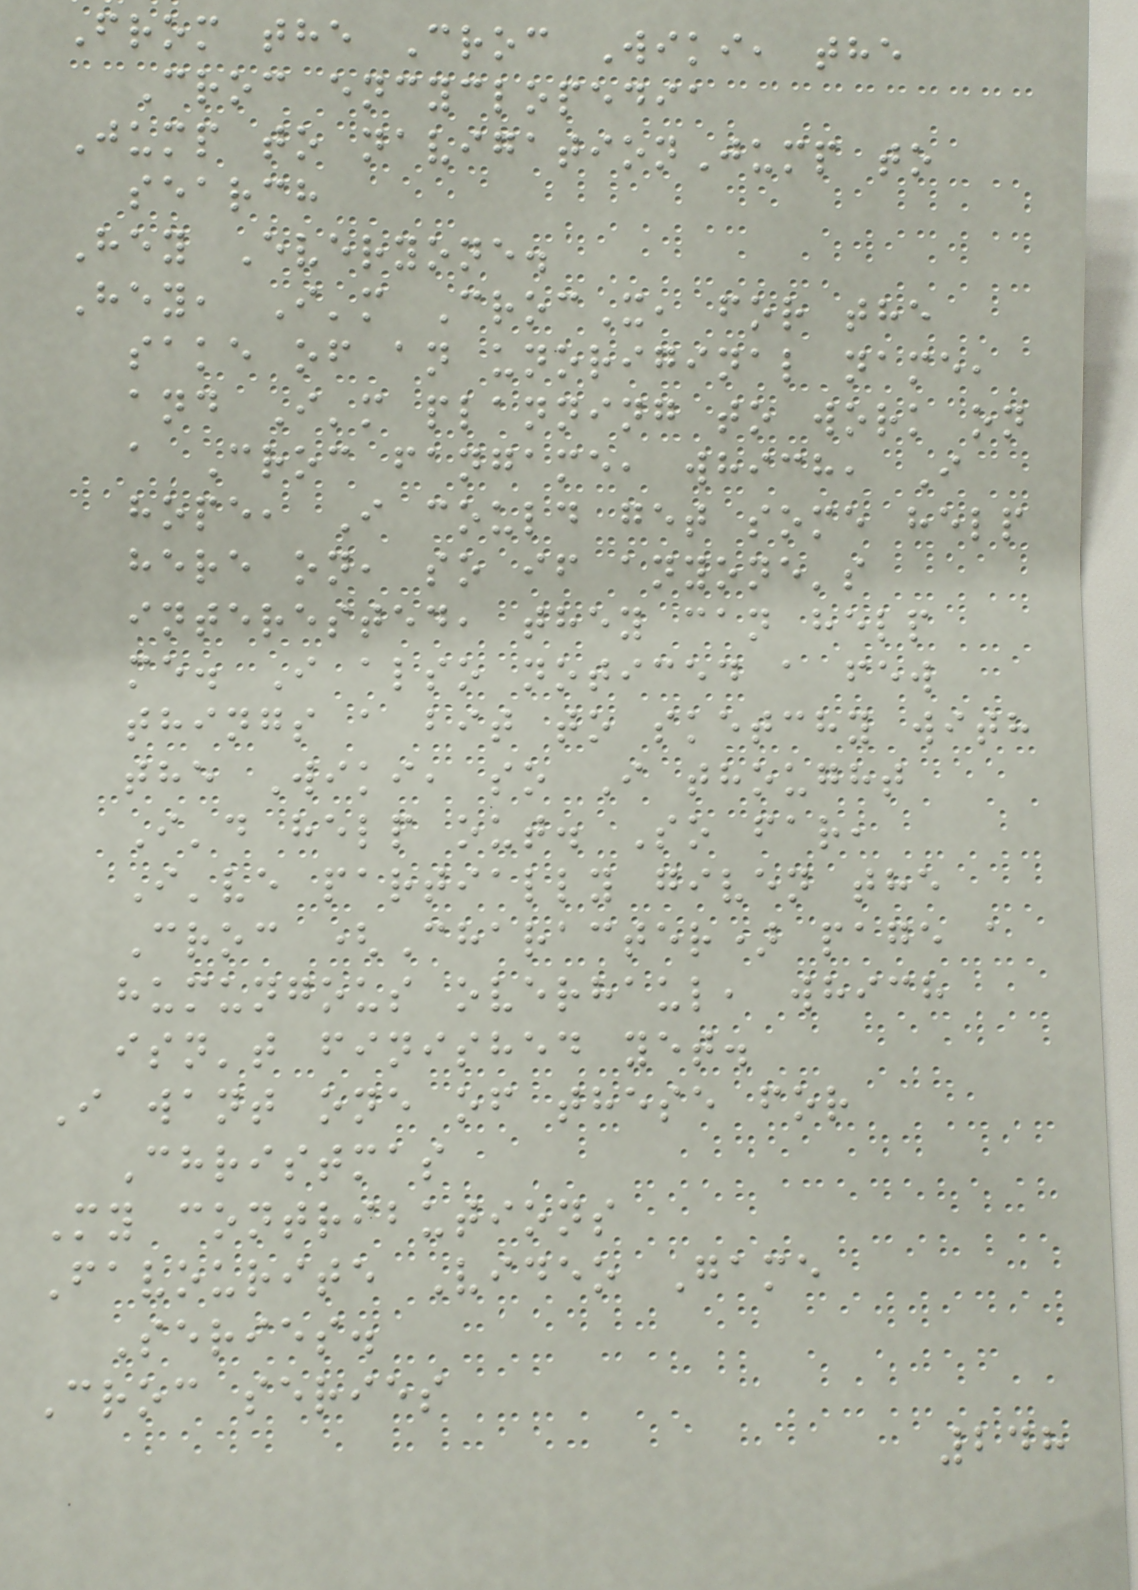From the Croc Wiki, the
Croc encyclopedia
Jump to navigationJump to
search
Hey Everyone.
Hey, I'm CrocX, for the
sake of an unoriginal name,
and I'm planning to work on
a Croc fangame, which, I
hope, I could get some help
here on, so if anyone's
interested, they can help
me. I also noticed a few
things a bit to sketchy with
the Wiki, so I thought
I'd help out. So far,
I've partially given the
Croc (Character) page a
humungous overhaul, which
isn't finished yet.
I want one of these for
Christmas
My contributions
Favourite Video Game
Series.
Croc series
248
